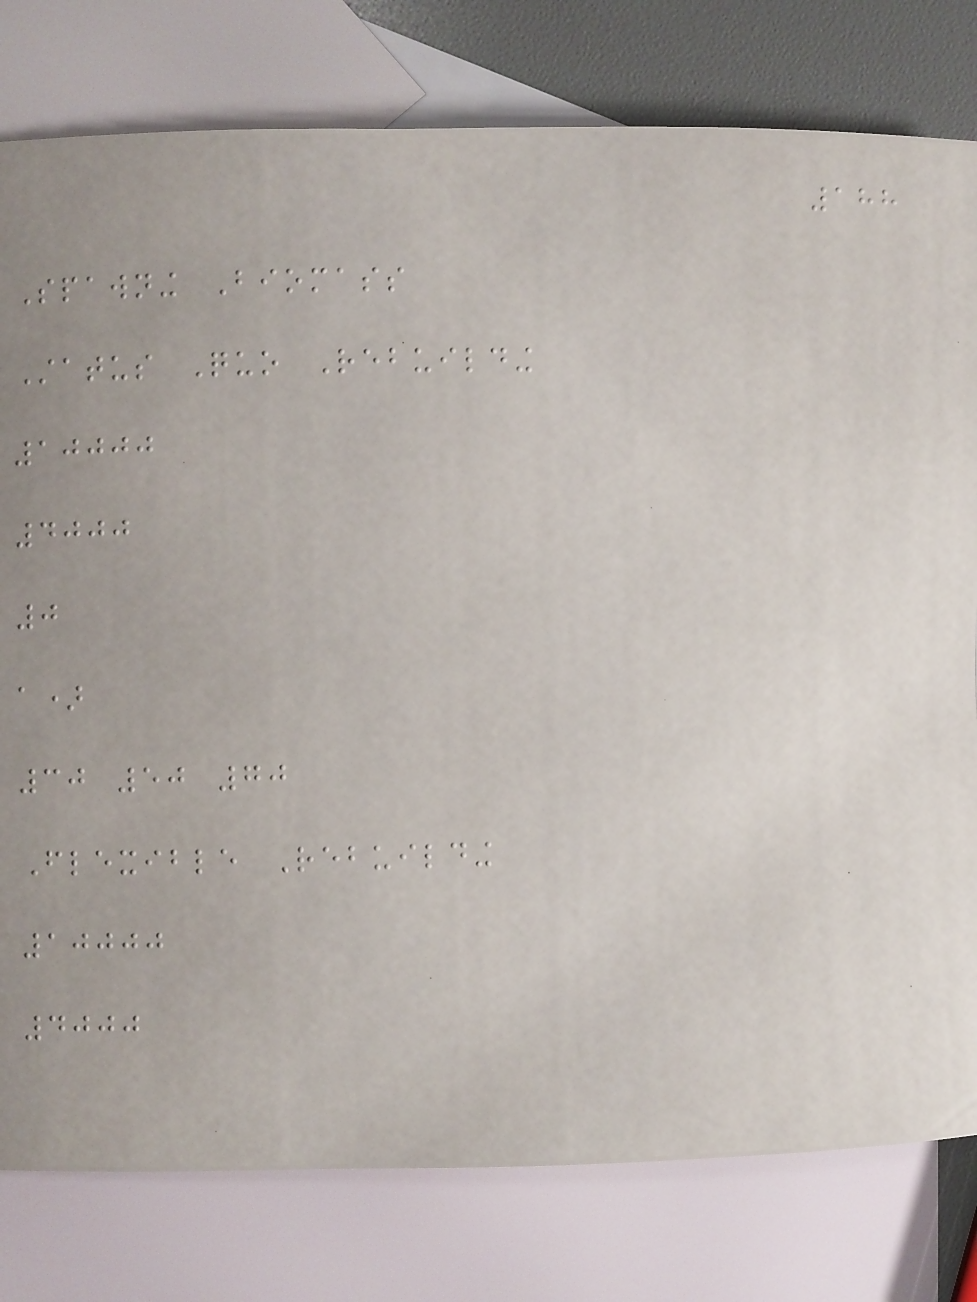188
Spawning Biomass
Status Quo Rebuilding
10000
4000
0
a)
30 50 70
Flexible Rebuilding
10000
4000
